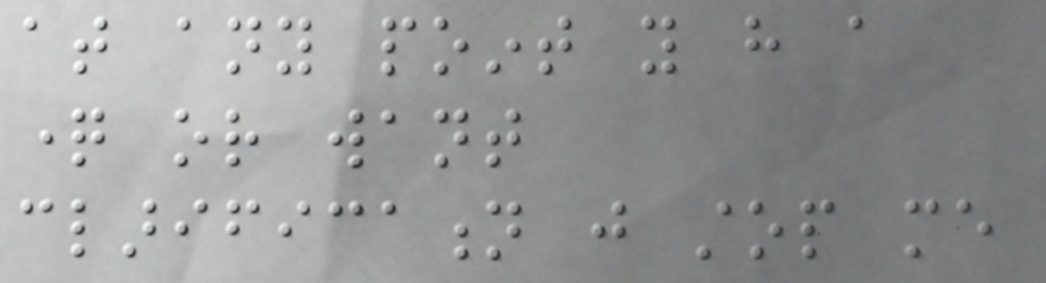at any point you have a
question or want
clarification just stop me
